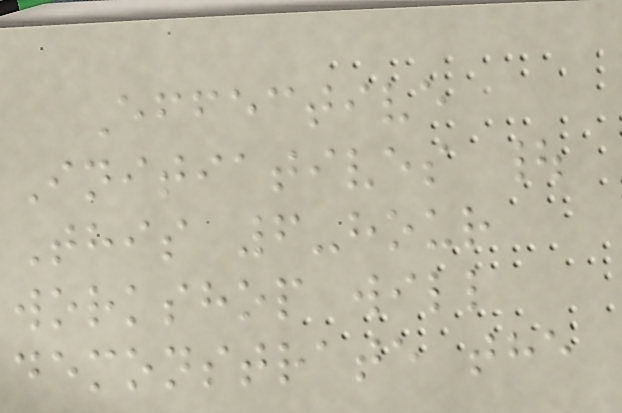Effective
Initiatives |
This 6-hour
workshop will
demonstrate the
